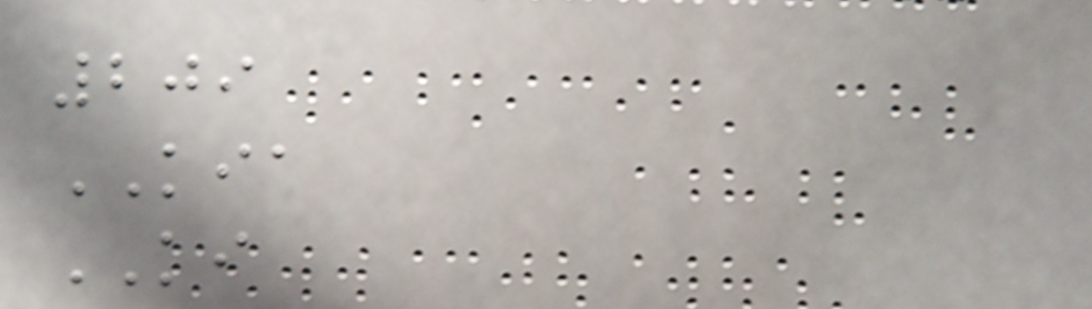209
KIA
KI
